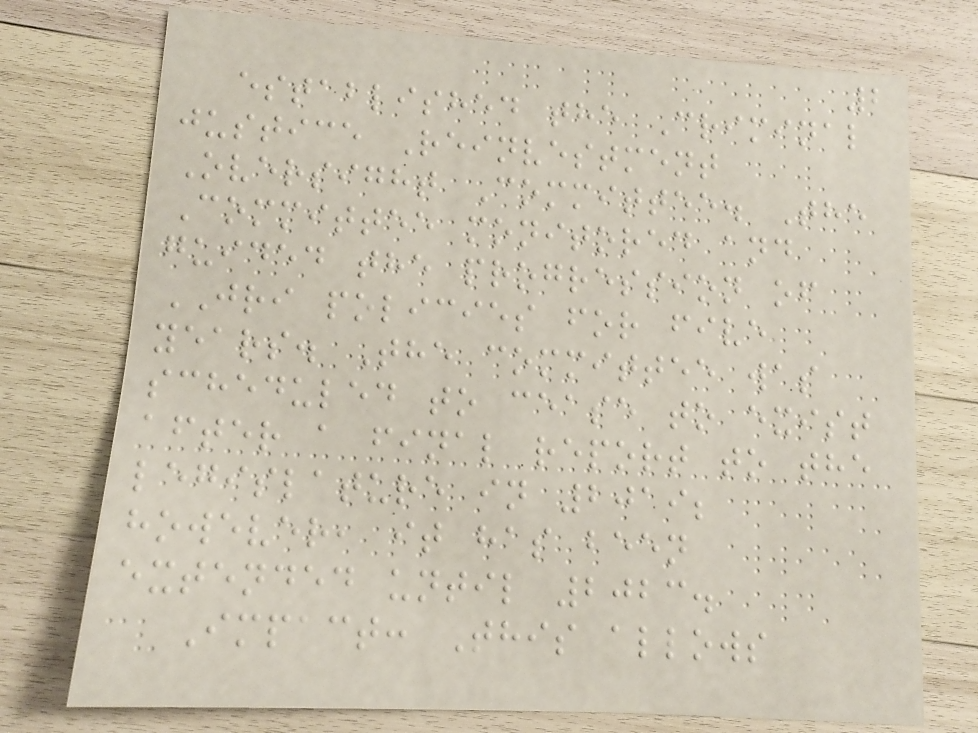2
established the Criminal
justice Reinvestment
Oversight Committee. The
Committee monitored and
guided the progression of
JRI policies for five
years. The committee was
scheduled to cease to exist
after a final report to the
legislature in 2019;
however, it has been
extended until 2023.
Impact: This allows
